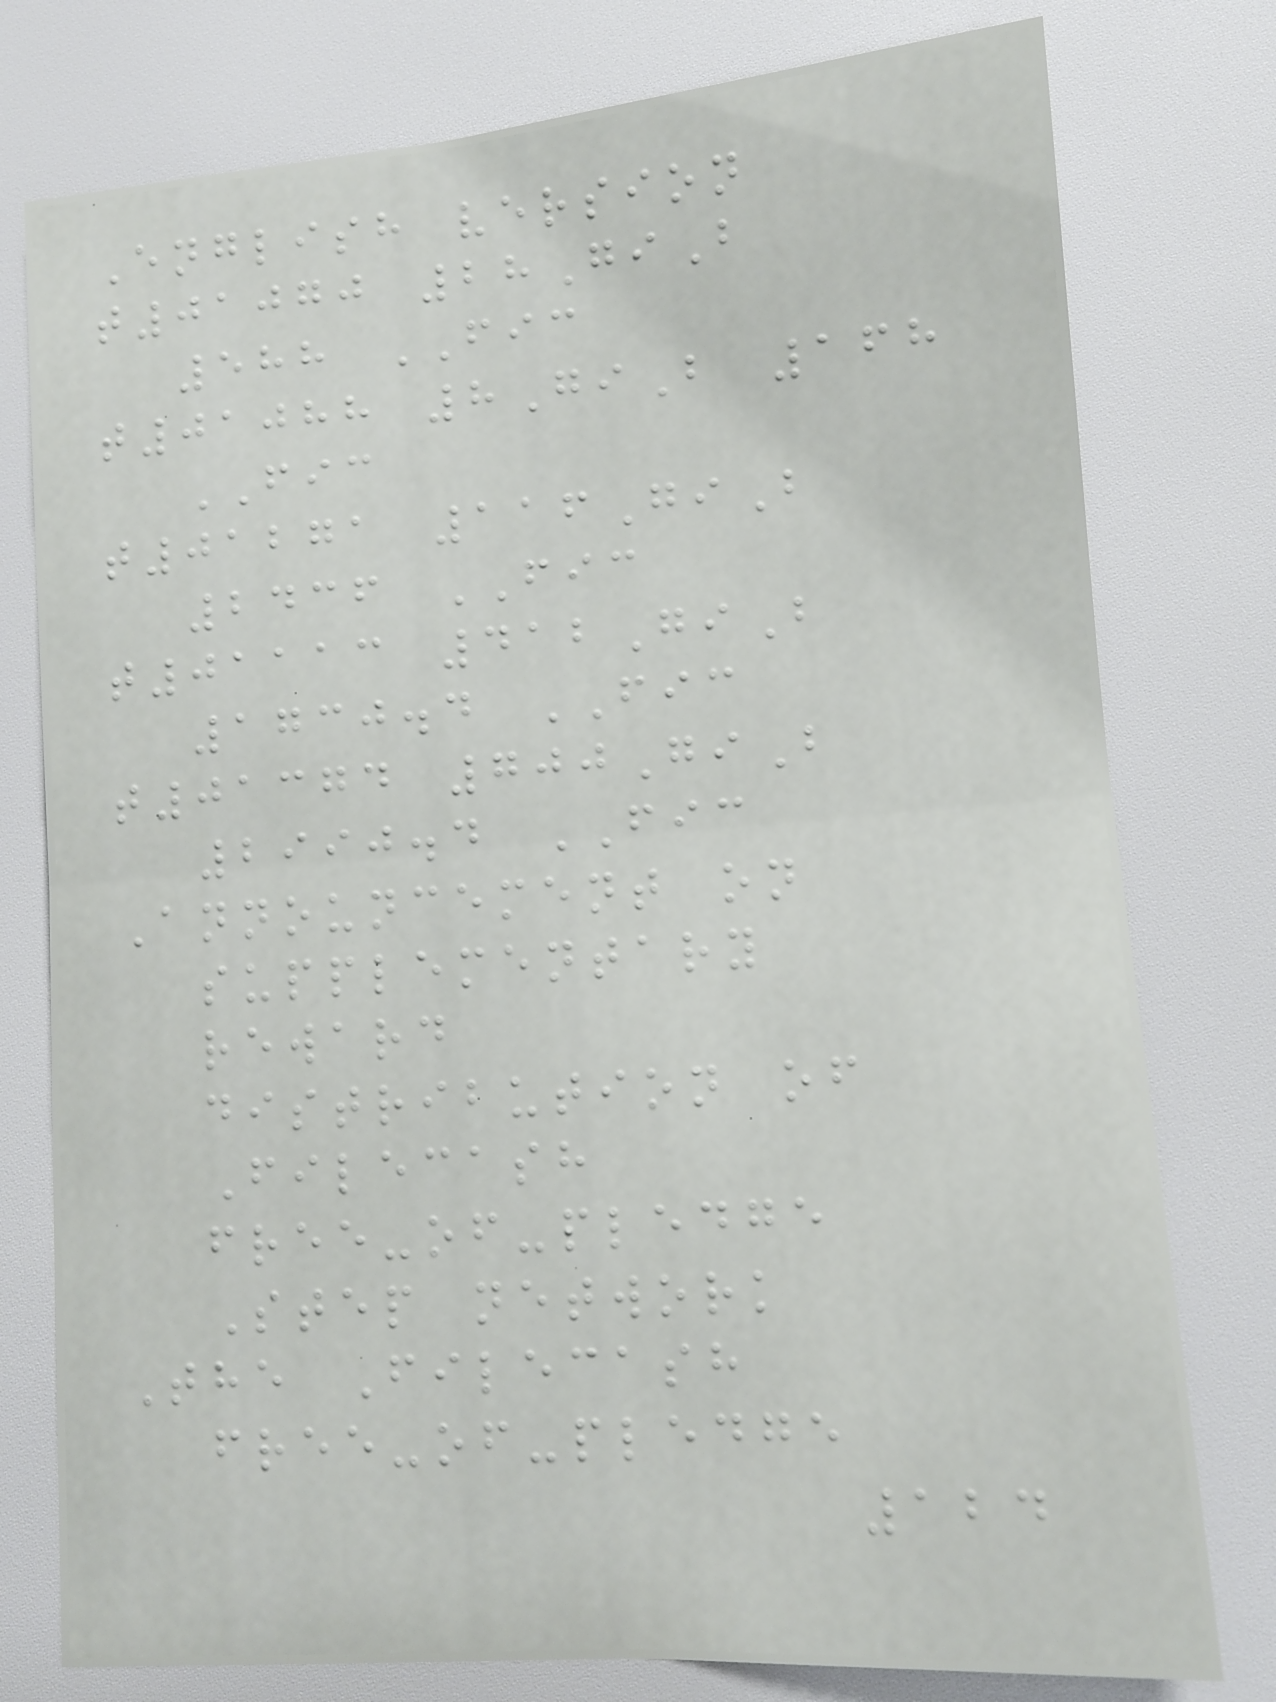English version
t01070 28GiB
588 FIC
t01088 8GiB 168
FIC
t01271 116GiB
2436 FIC
t01113 412GiB
1730.4 FIC
t01374 700GiB
2990.4 FIC
Announcement on
supplementary
reward
distribution of
Filecash
free-of-pledge
Step network
The Filecash
free-of-pledge
124
